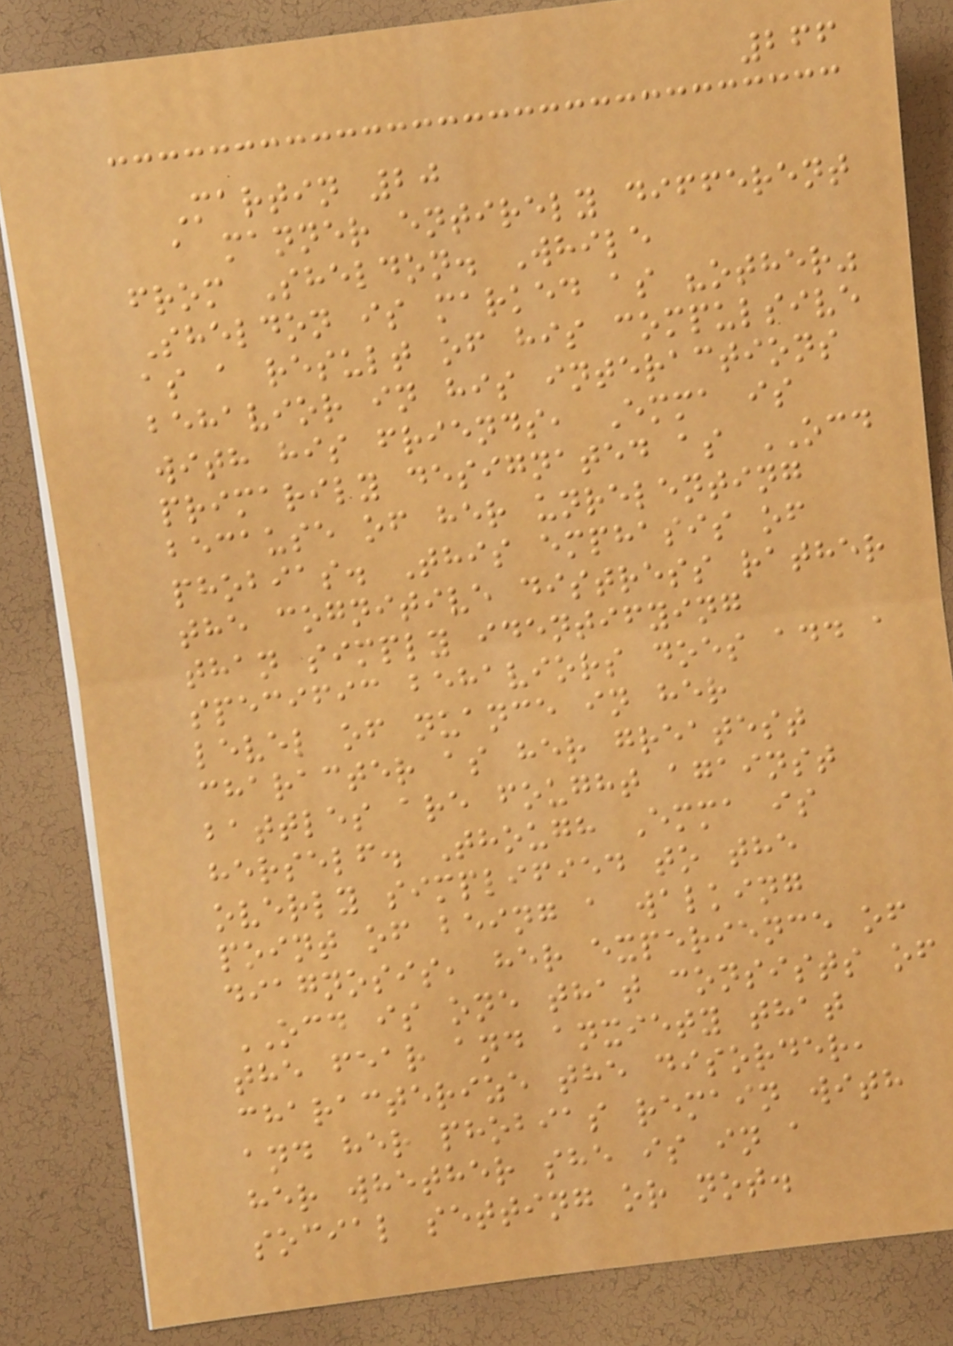266
Martin 20
a manner entirely different
from Sheldon. While
Sheldon is marked as "other"
as a result of his compulsive
behavior in his interactions
with his friends, Emma is
primarily designated as OCD
because of her unrelenting
phobias. This emphasis of
the cognitive distress rather
than simply identifying
specific behaviors does add a
level of nuance in her
character as her greatest
battles are fought against
herself. Though Emma is
overly simplified to the
point of being a walking
diagnosis, her experience of
OCD is one that consists of
the fear and anxiety that
characterize the disorder,
and her phobias remain with
her whether she is in a
social setting or not.
